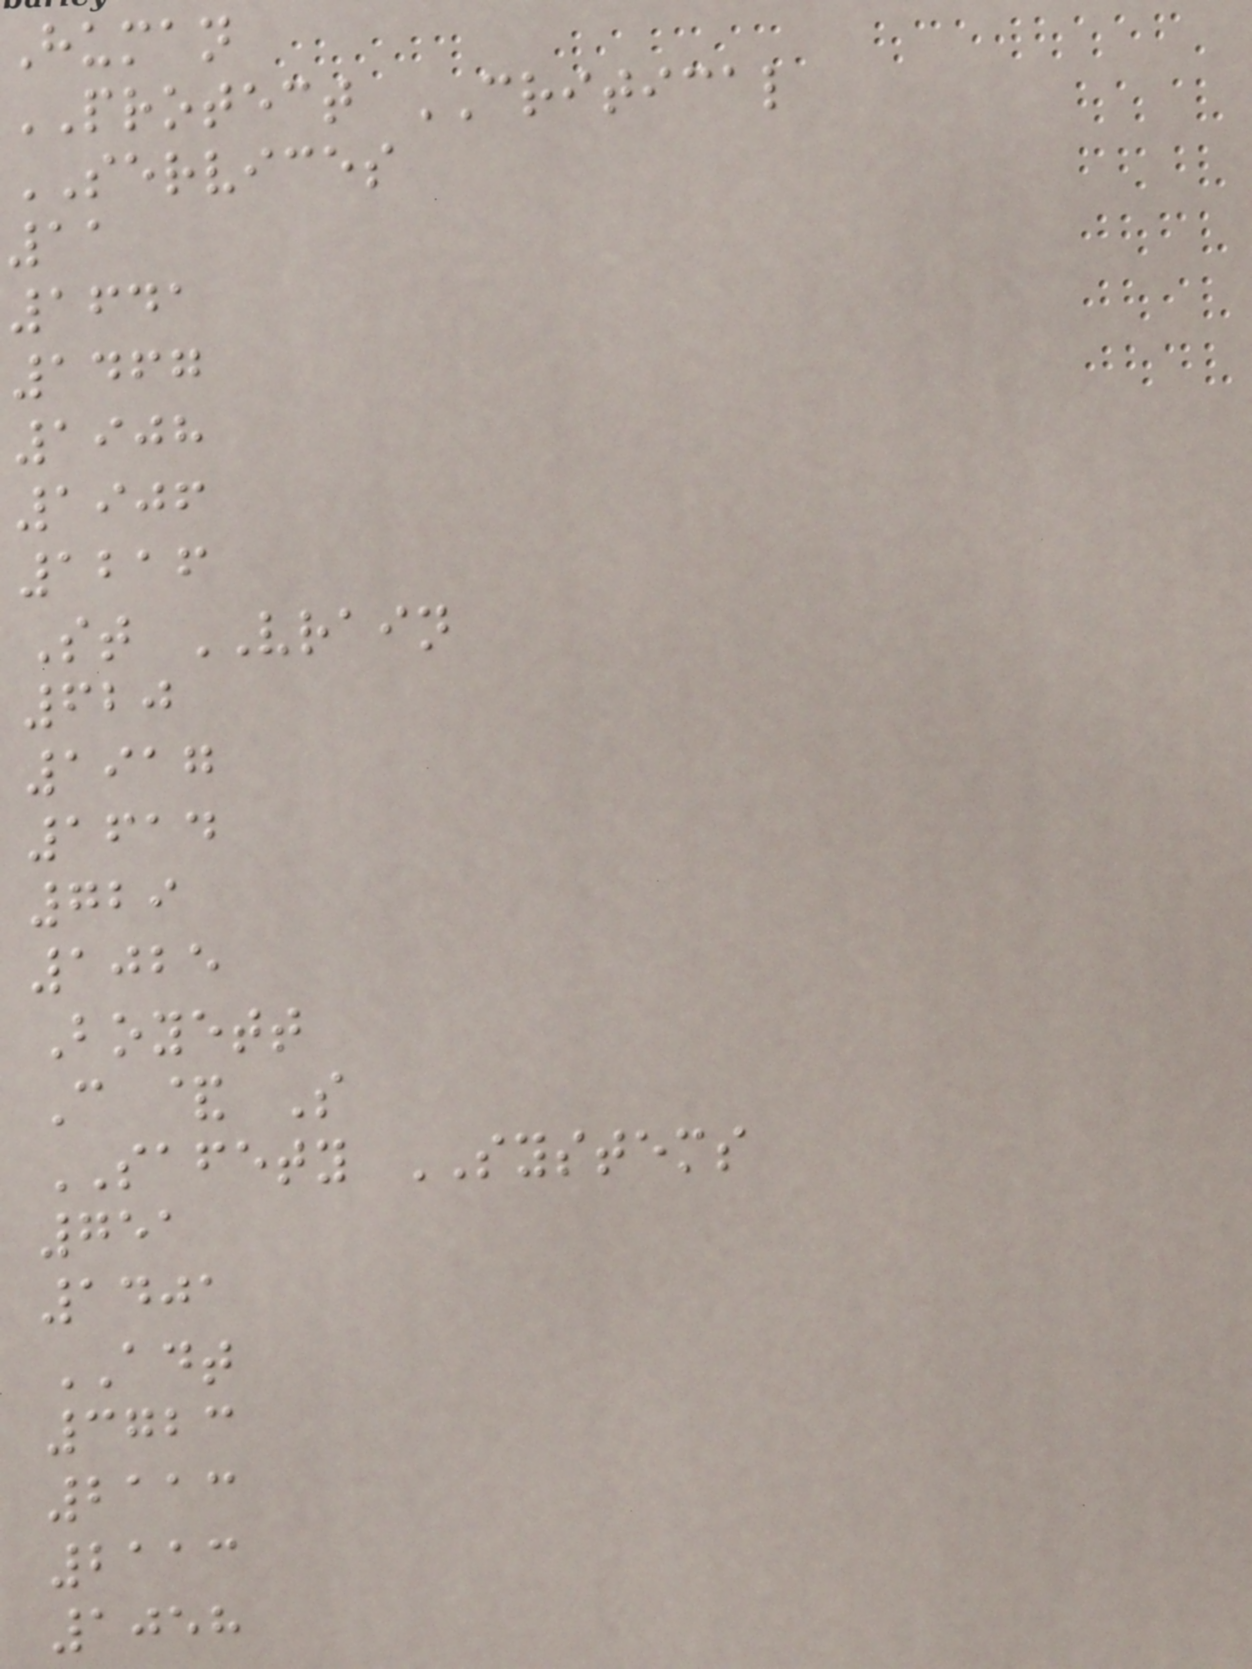Human
PROTECT CRITICAL
SERVICES
11
1641
1467
1908
1906
1216
St VRAIN
620
1917
1614
729
1025
Boyett
C & S
SAFETY SYSTEMS
751
1401
ADT
3723
2113
2113
1058
